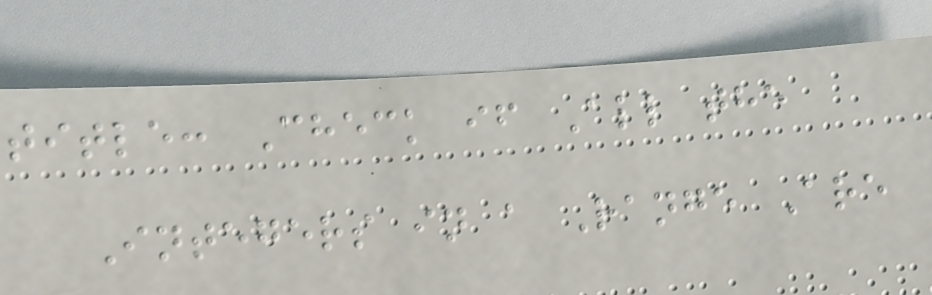title: Check if All the
Integers in a Range Are
